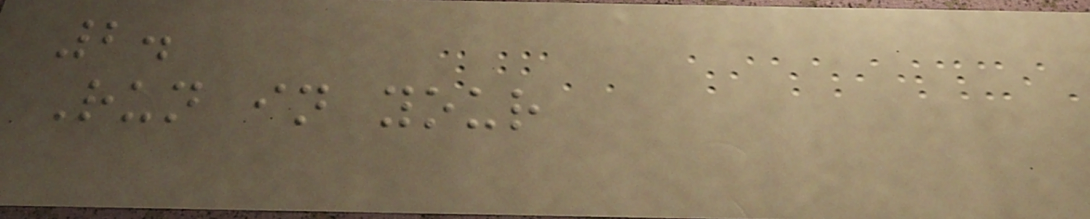2.
Run in your
